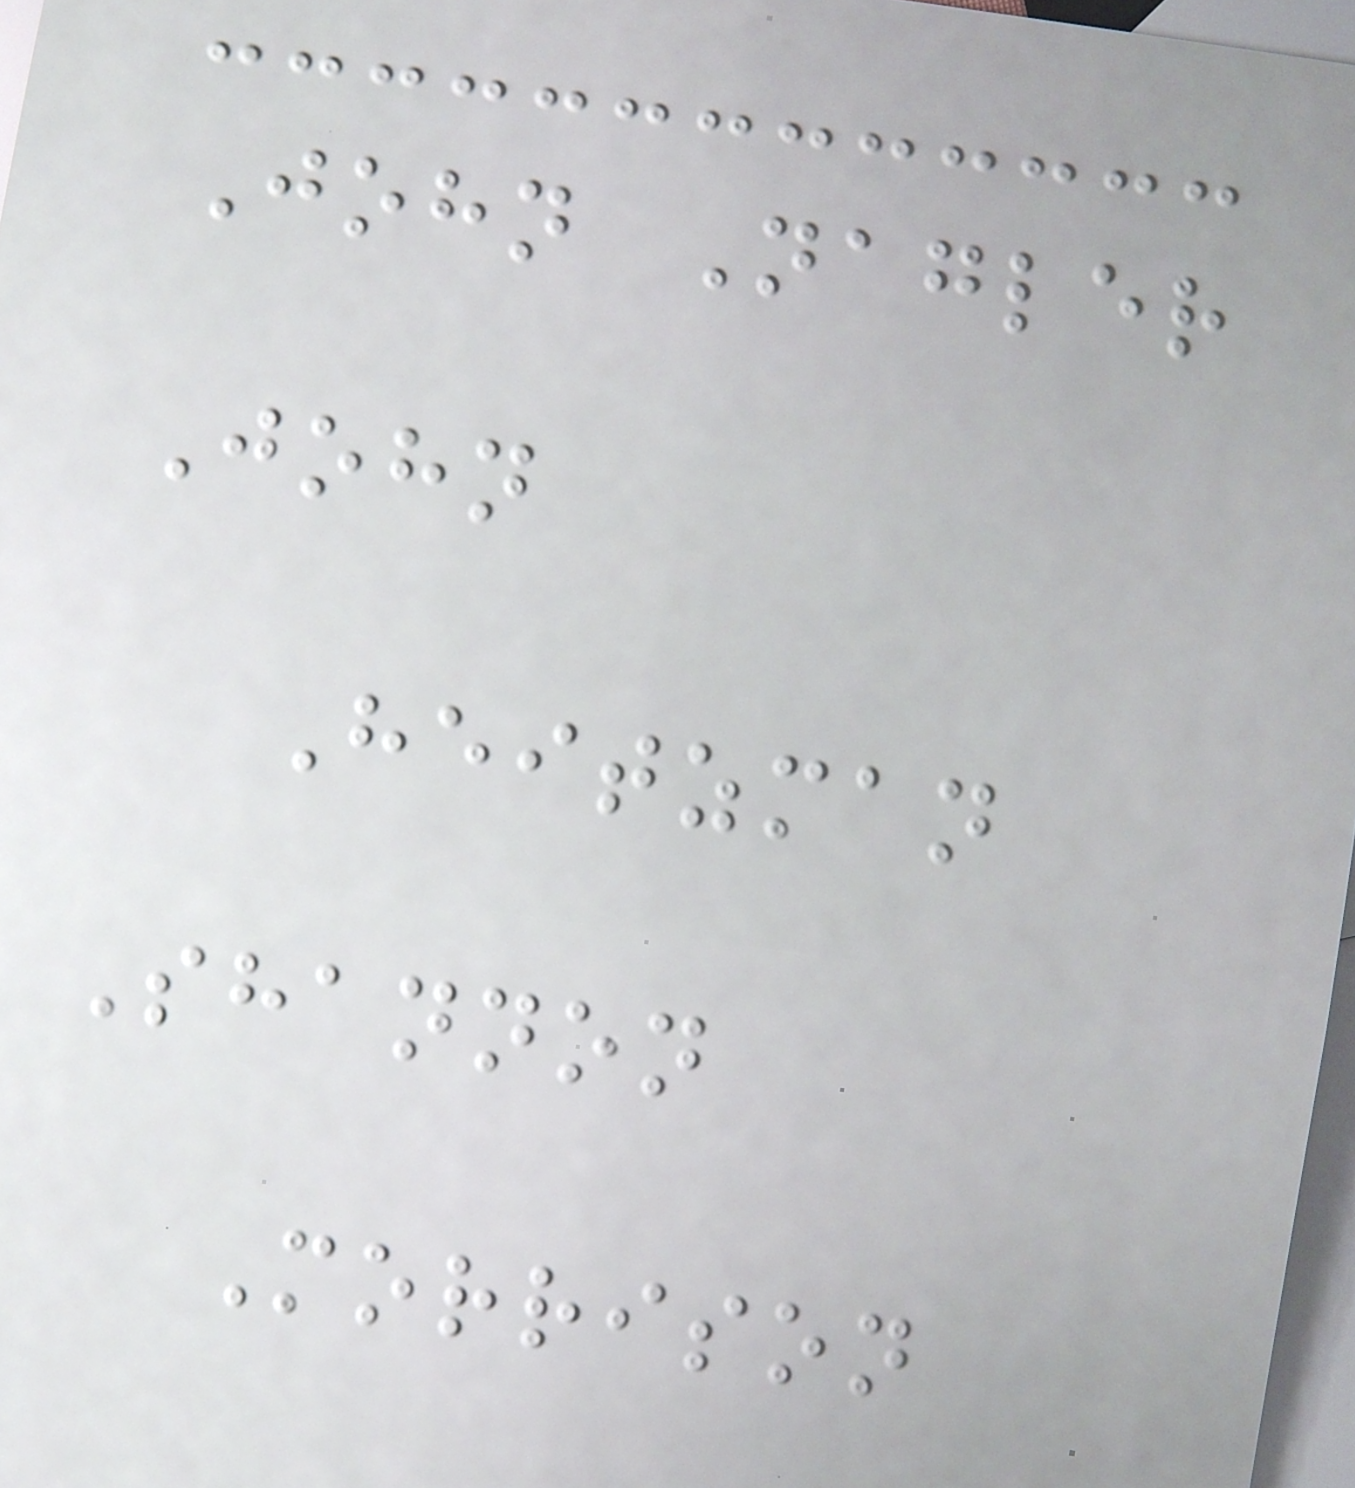John Nagler
John
Heitzman
Shannon
Morrison
